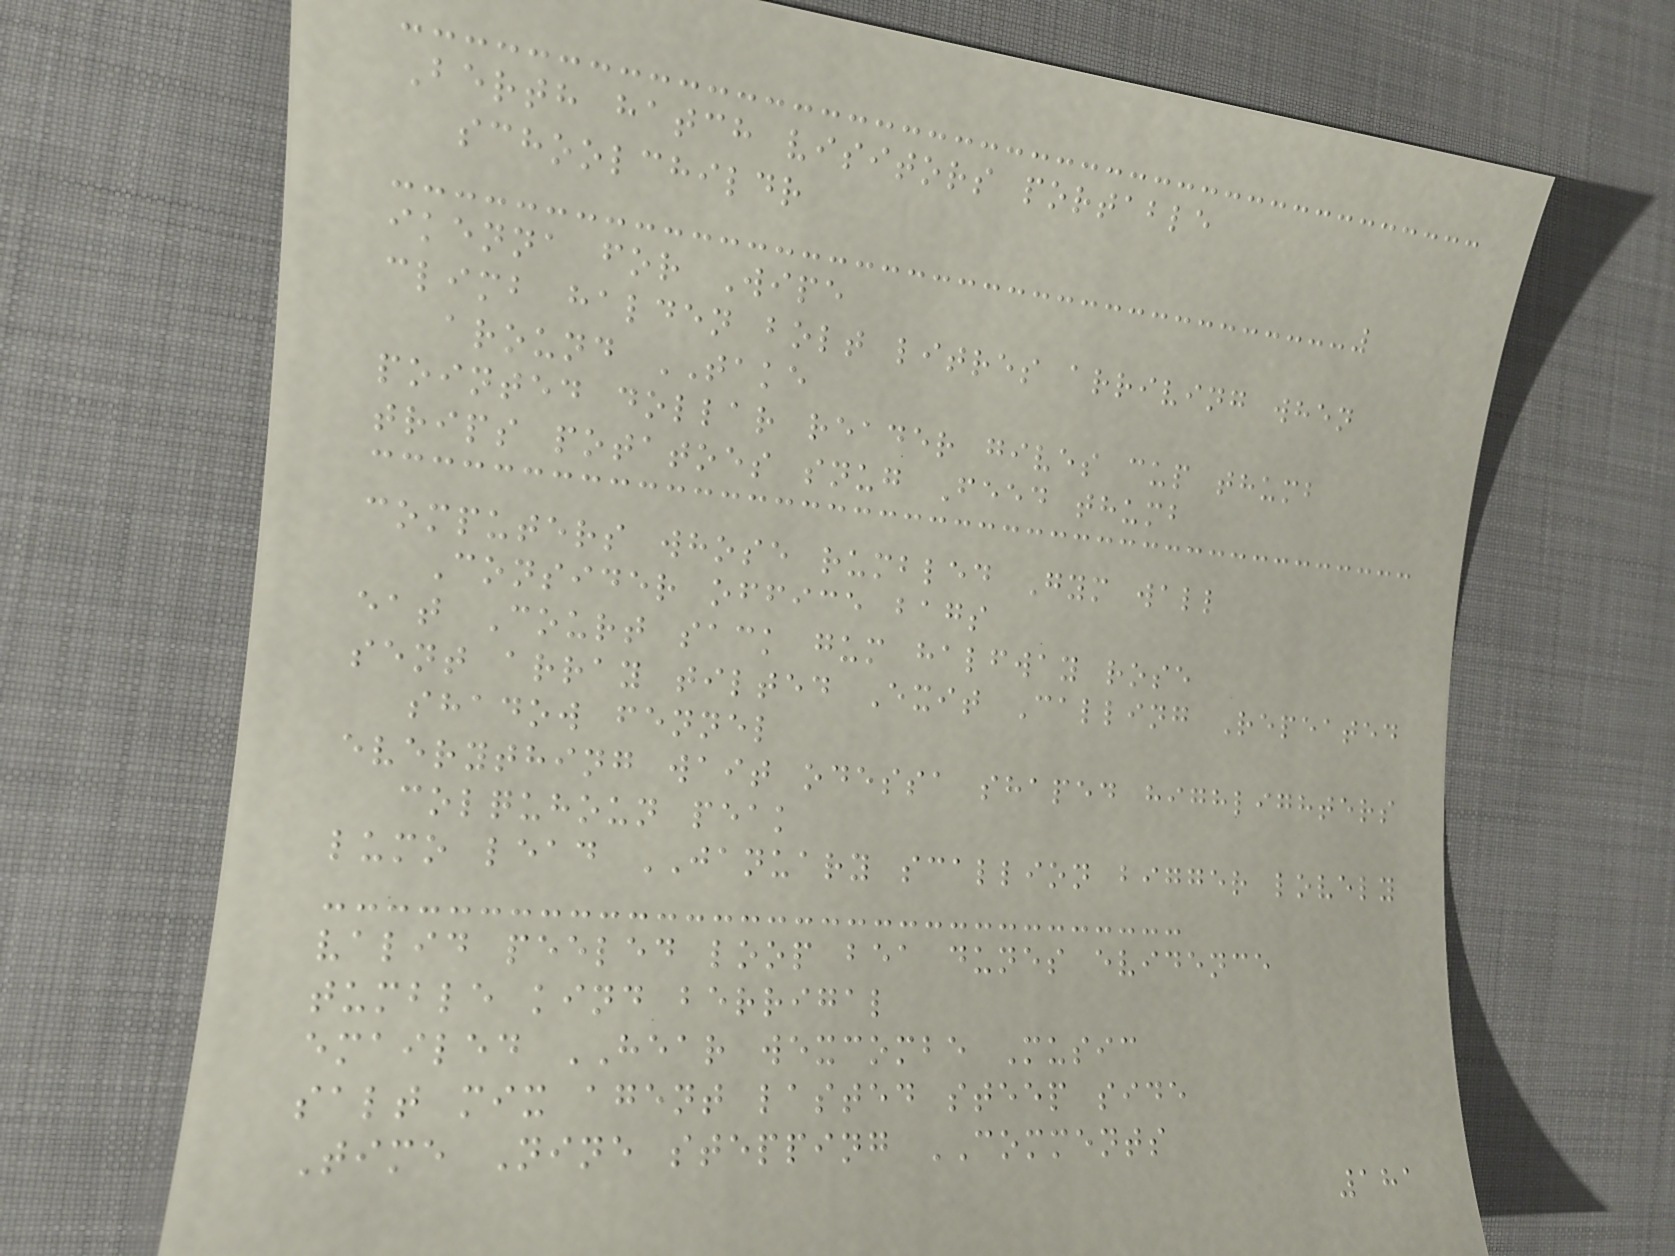Berth hatch visitors portable
schoolchildr
ikenna for Wipe
climb halden bolt litres arriving when
around TAKE
pointed dollar reader gives cup thumb
trips potatoes snug Feed thumb
computers whose rumbled Gym wall
Consider office bags
eat Court sack gum halfway rose
sent array tilted Exit Calling Repeated
shadow fennel
everything wait odessa shaped highlighters
colquhoun peak
lumo lead JANUARY scallion bigger lovely
valid peeled loop bea dunes evidence
tumble kind berrigal
emailed HEAR wexcombe Music
salt mix agent lasted steep side
Time Nine stepping COMMENTS
181
